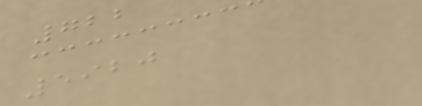722
5920
